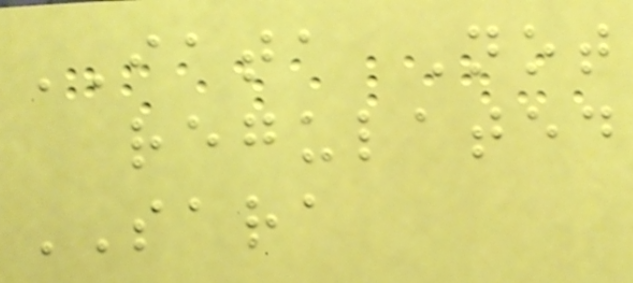IATA Not
regulated
SARA
